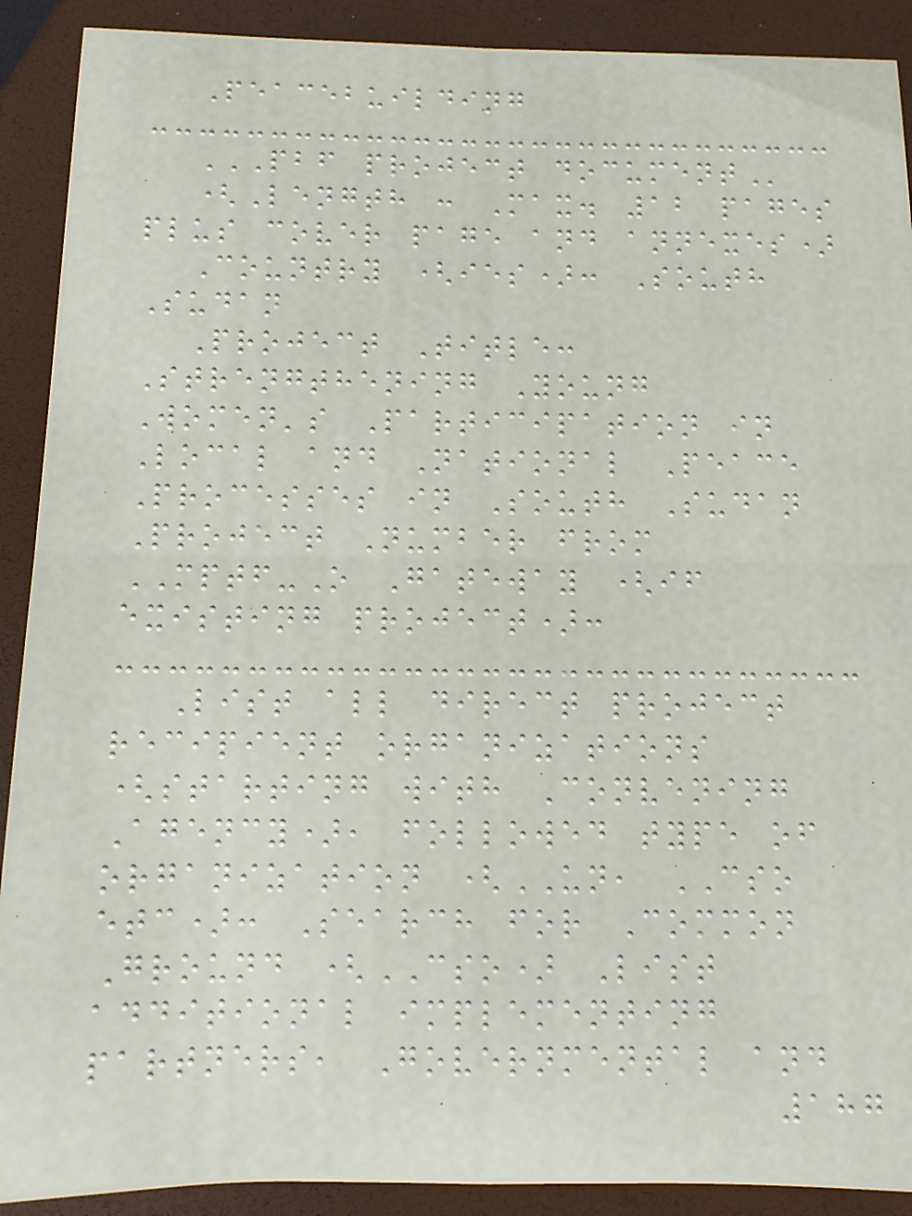Peacebuilding
PBF PROJECT DOCUMENT
(Length : Max. 12 pages
plus cover page and annexes)
Country (ies): South
Sudan
Project Title:
Strengthening Young
Women's Participation in
Local and National Peace
Processes in South Sudan
Project Number from
MPTF-O Gateway (if
existing project):
List all direct project
recipient organizations
(starting with Convening
Agency), followed type of
organization (UN, CSO
etc): Search for Common
Ground (CSO) List
additional implementing
partners, Governmental and
187
